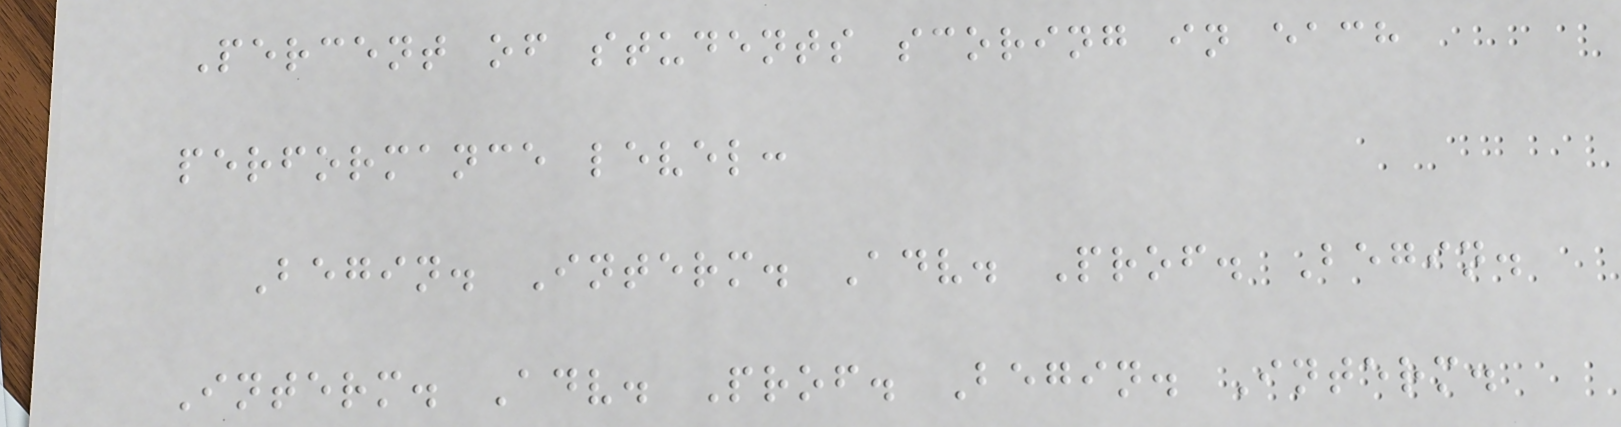Percent of students scoring in each
performance level:
Begin. Interm. Adv. Prof. Begin.
Interm. Adv. Prof. Begin. Interm.
